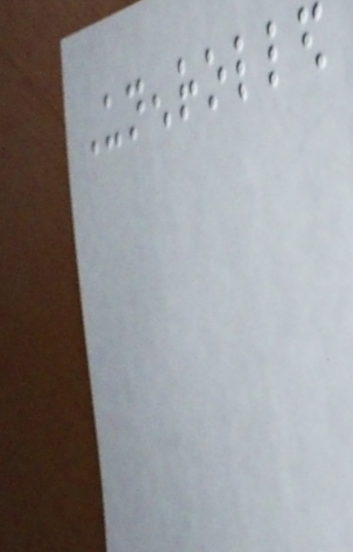Unenrolled
